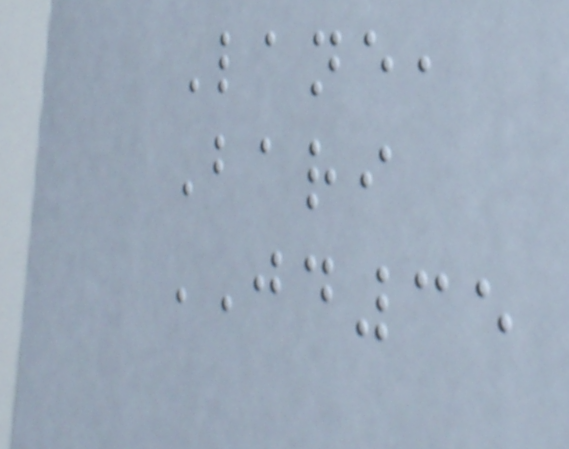Lane,
Bari
JD35
